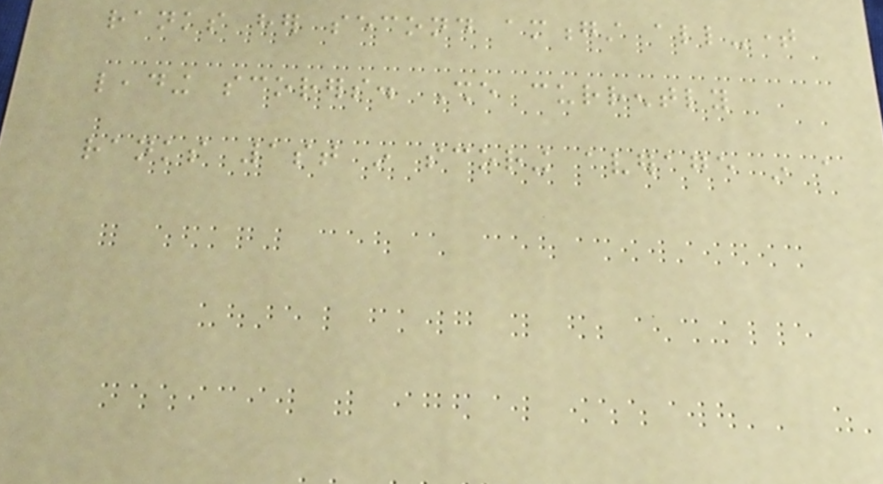ranks her second amongst all-time
leading scorers. She currently
ranks 1st in scoring average in a
